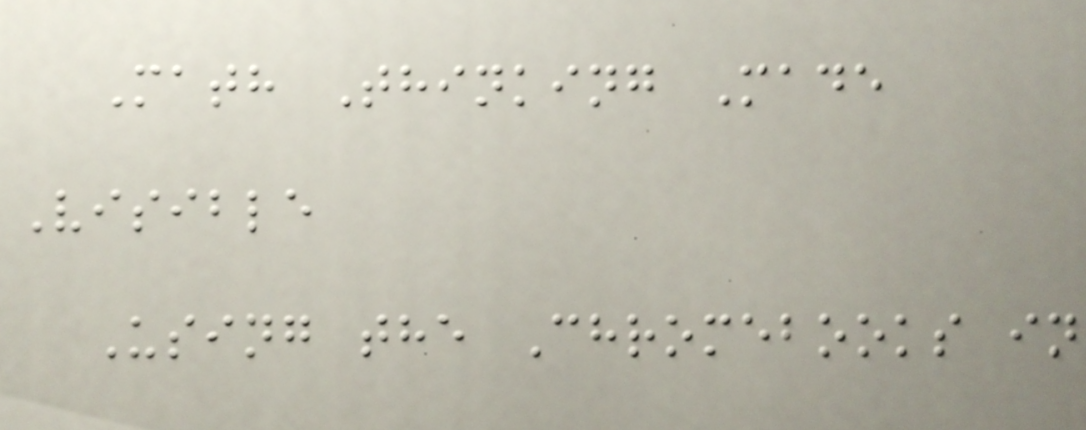Math Thinking Made
Visible
Using the Chromebooks in
